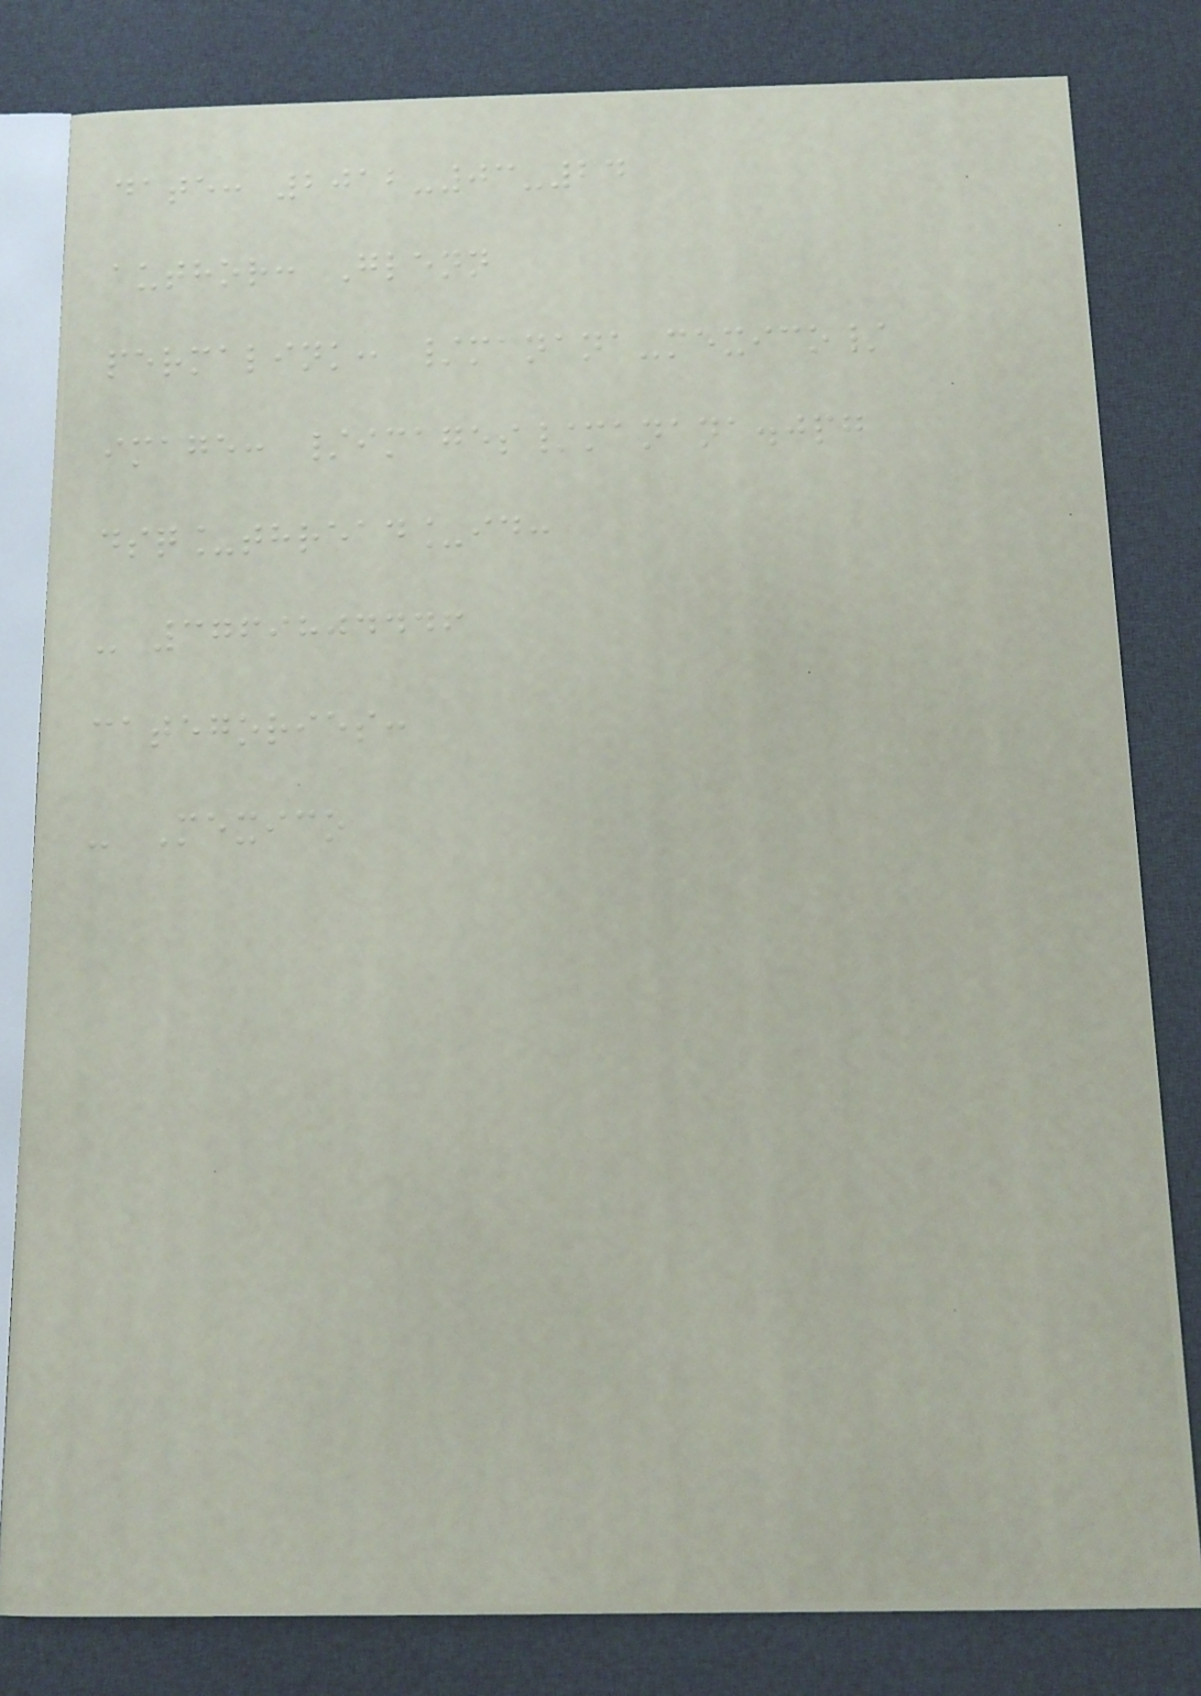date: 2012-03-24
author: Glenn
permalink: /manana-mexico/
image: /images/manana.jpg
dsq_thread_id:
- 3769804446
categories:
- Mexico
